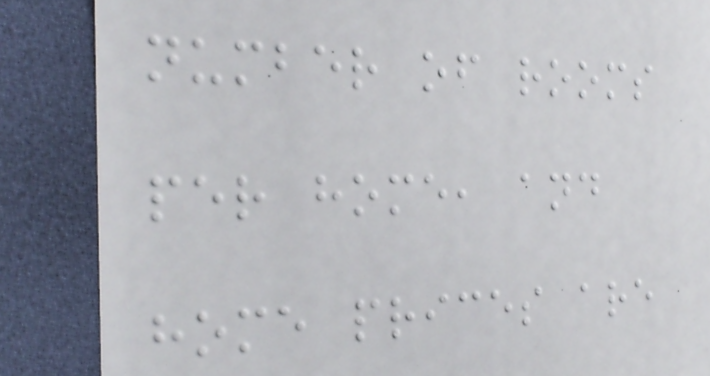number of rooms
per home, and
home prices are
